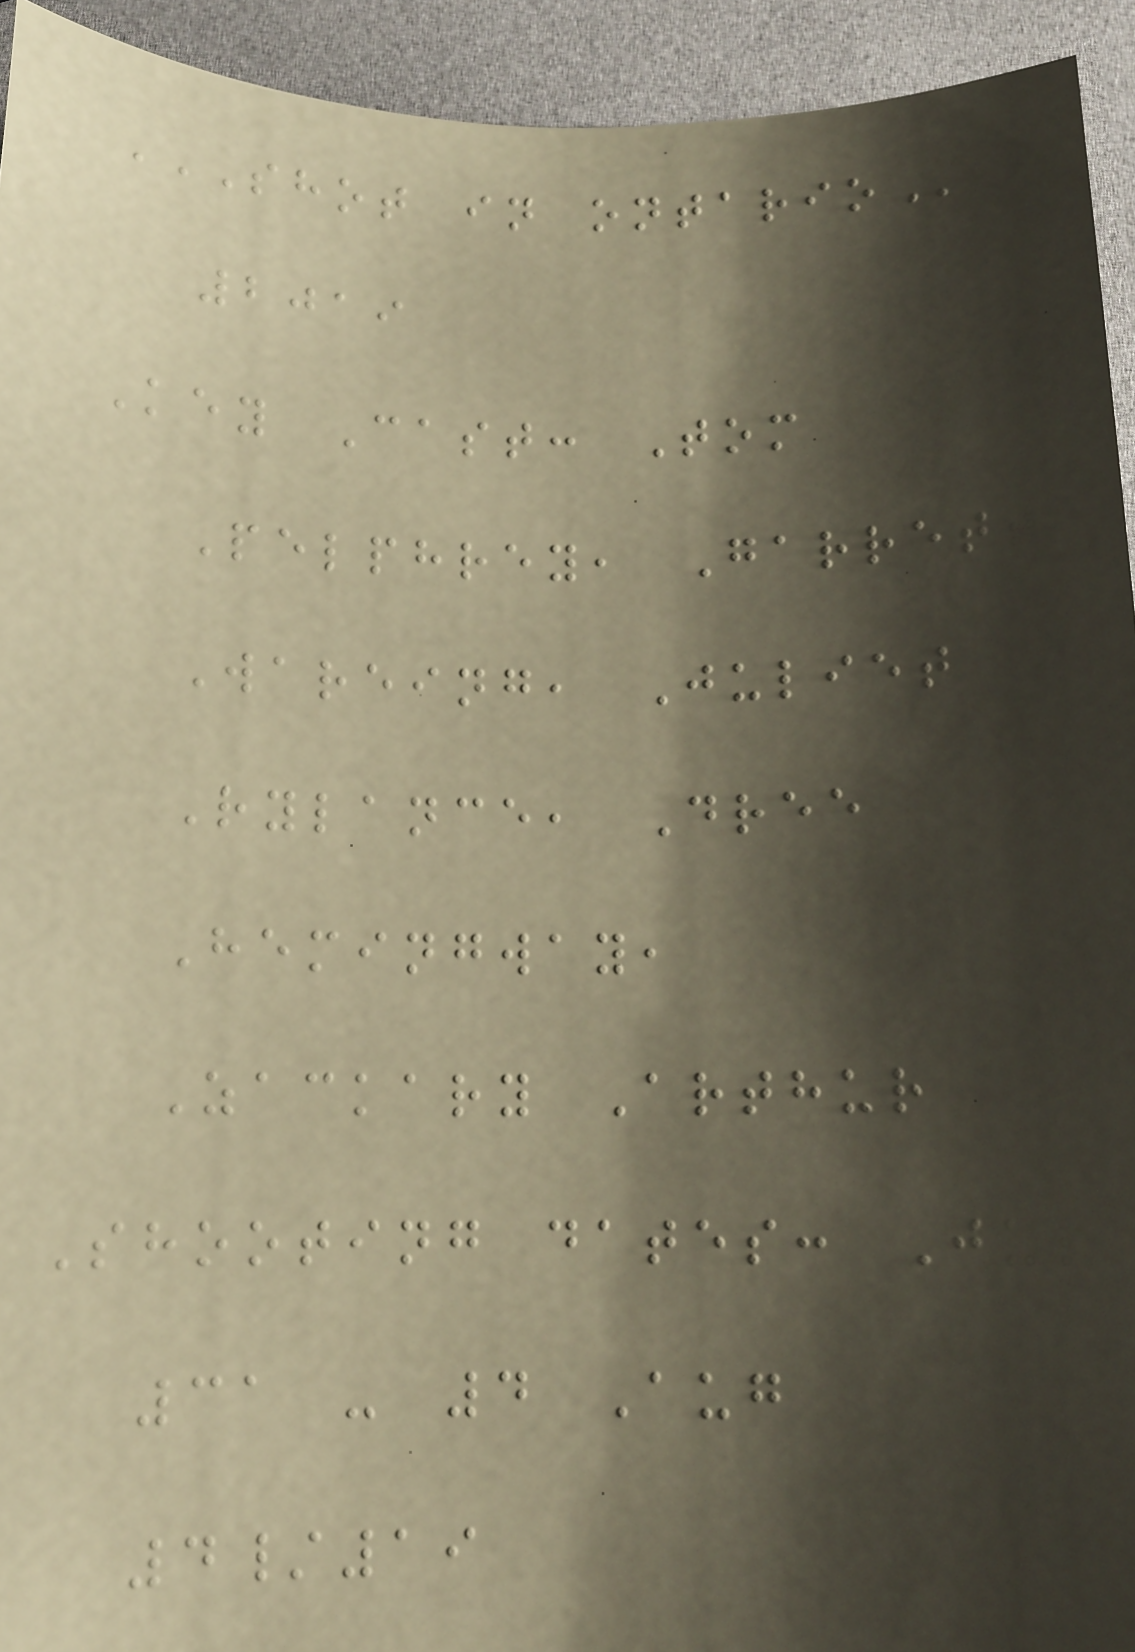SHOT IN ONTARIO
2019
Key Cast: Tom
Pelphrey, Garrett
Wareing, Juliet
Rylance, Dree
Hemingway,
Zackary Arthur
Shooting dates: Jul
31 - 4 Aug
4/19
